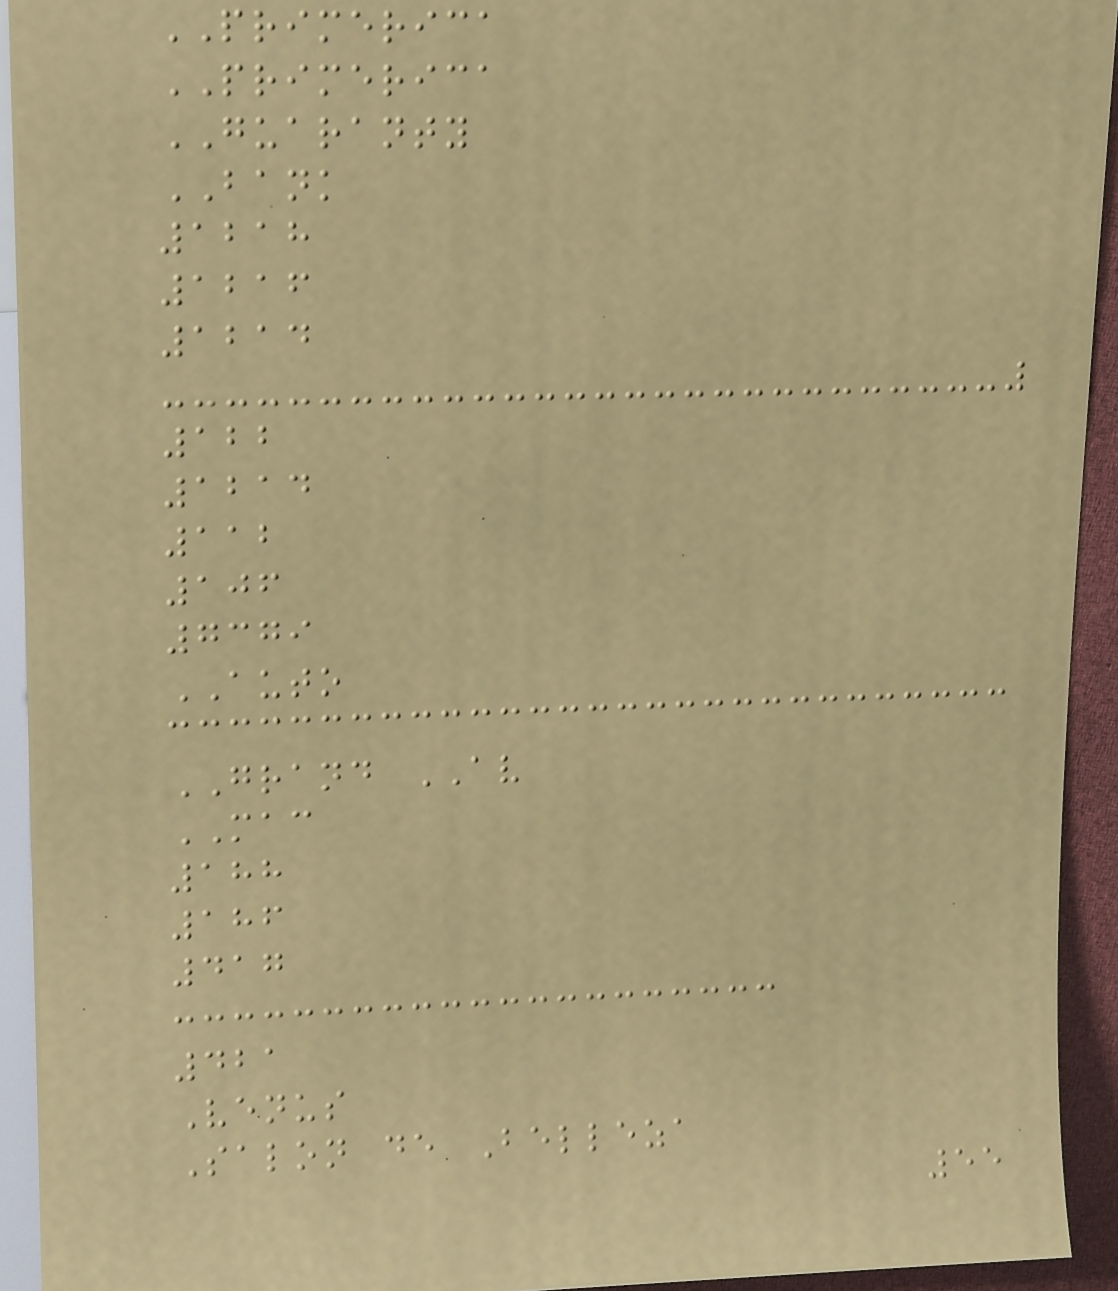PRIMERICA
PRIMERICA
GUARANTY
BANK
1218
1216
1214
122
1214
112
106
7379
AUTO
GRAND AV
MAC
188
186
417
421
Venus
Salon de Belleza
55
